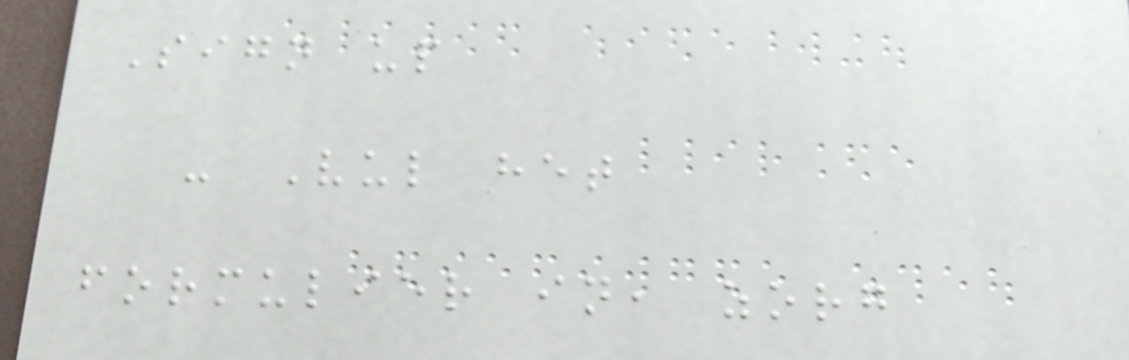Sign up
- Vul het
formulier in, zorg
